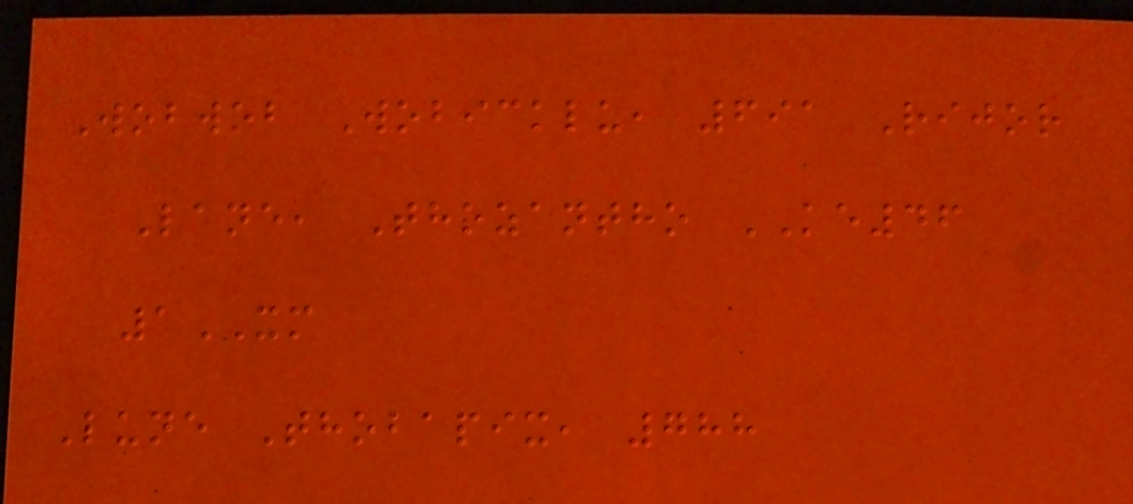Wobwob Wobicklu, 691 Rijor
Lane, Thozantho KE46
1XM
Lune Thobapix, 788
